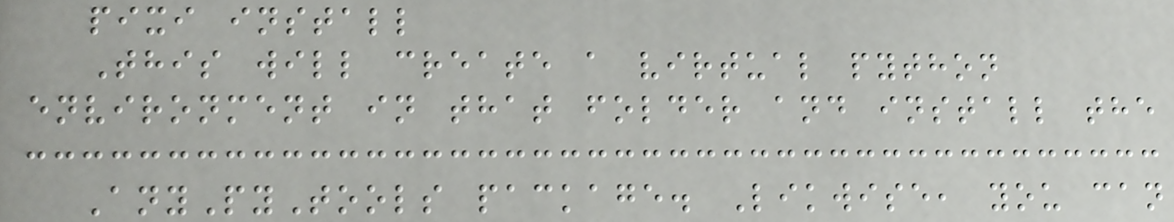pixi install
This will create a virtual python
environment in that folder and install the
AnyPyTools package. Likwise, you can
